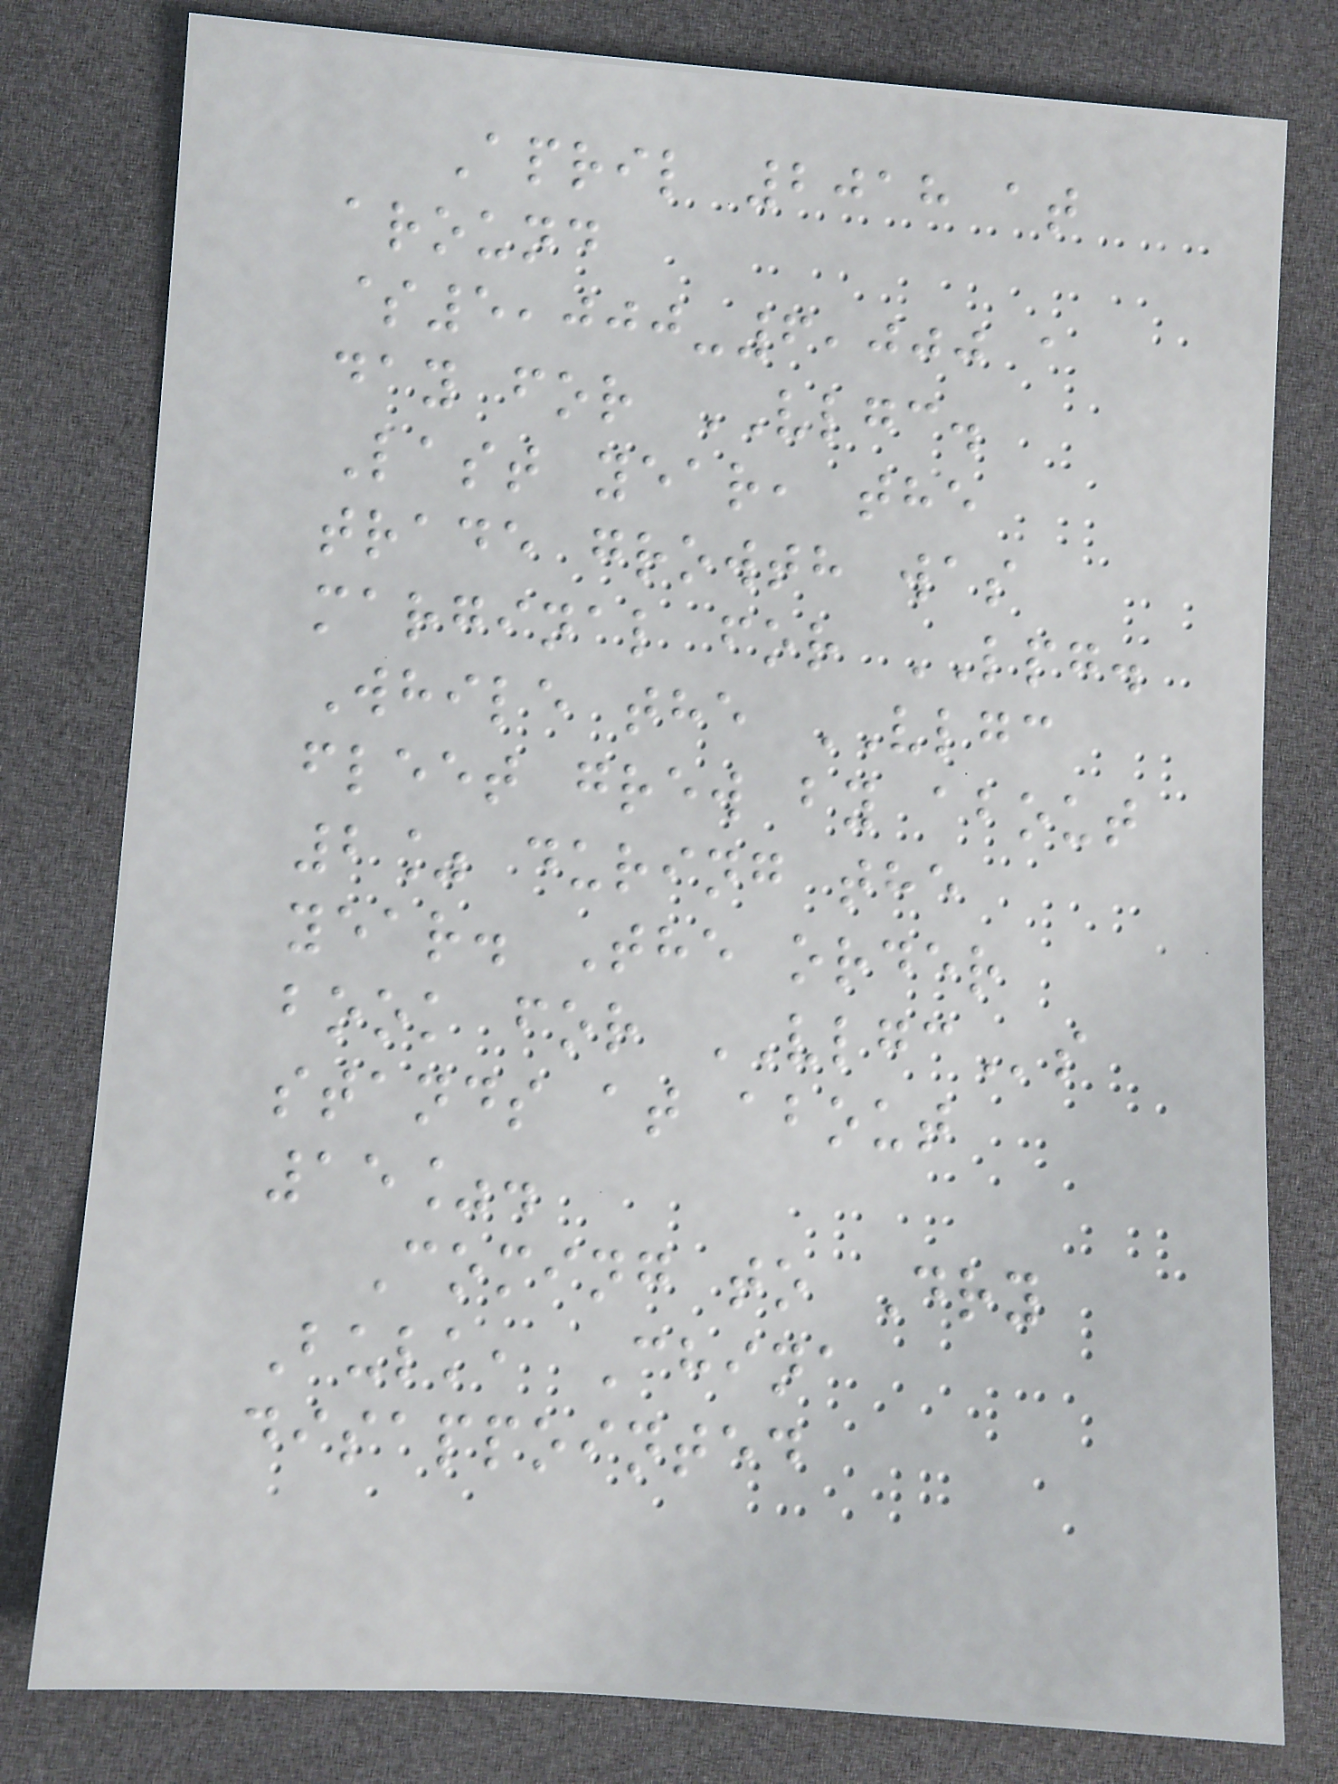April 2018 at
around
$5,000-6,000 a
day for VLGC.
Last year, the
trade growth was
marginal for LPG.
While the VLGC
fleet grew by about
2% during the
year. The order
book for VLGCs
stands at about
15%.
Coming to Dry
Bulk, China
disappointed
